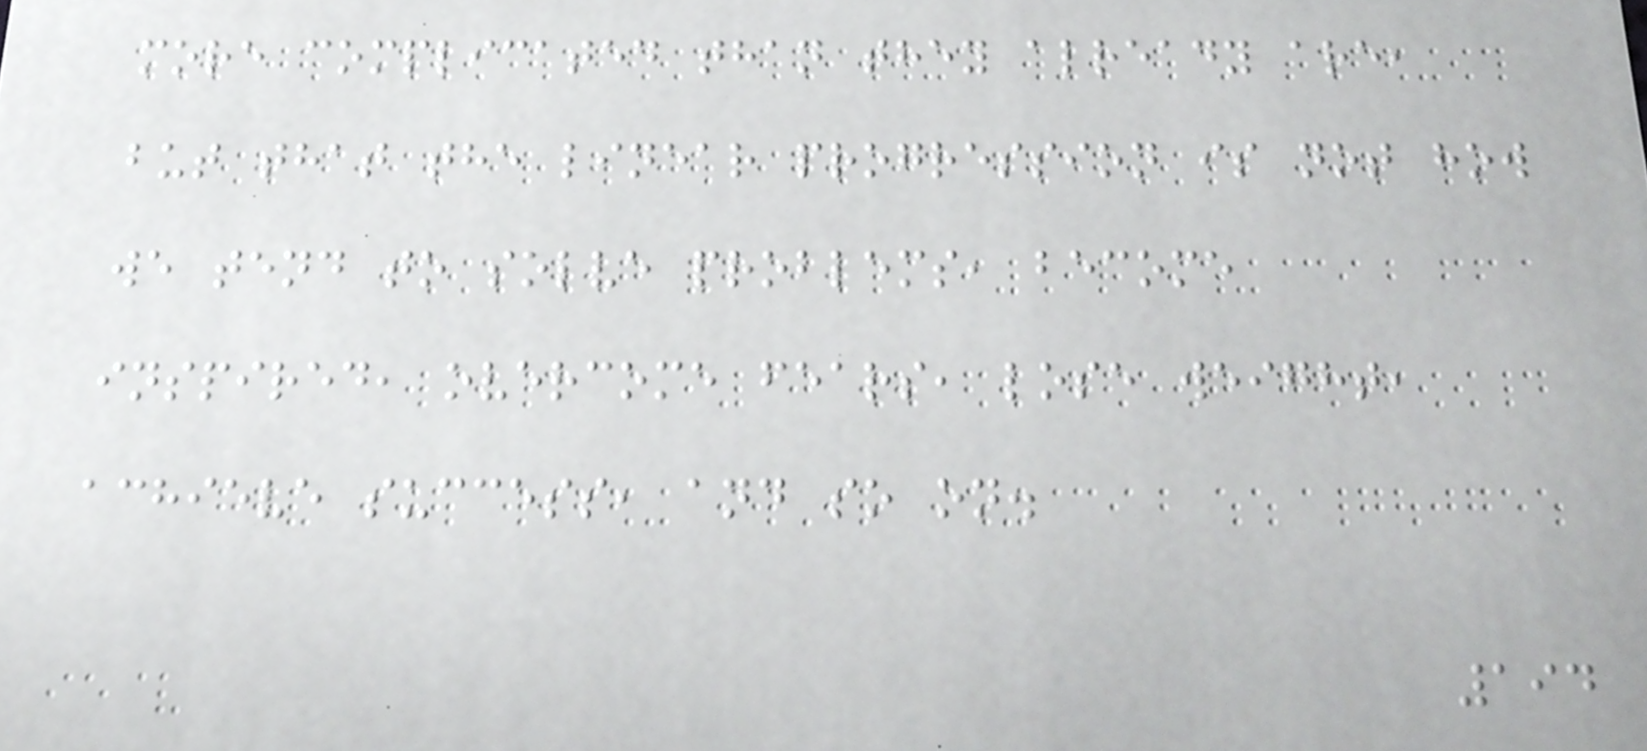more complicated than they already are,
but that the linear progression is not how
we tend to solve problems, become
inspired, overcome fears, lose weight,
achieve success, and so on.
194
